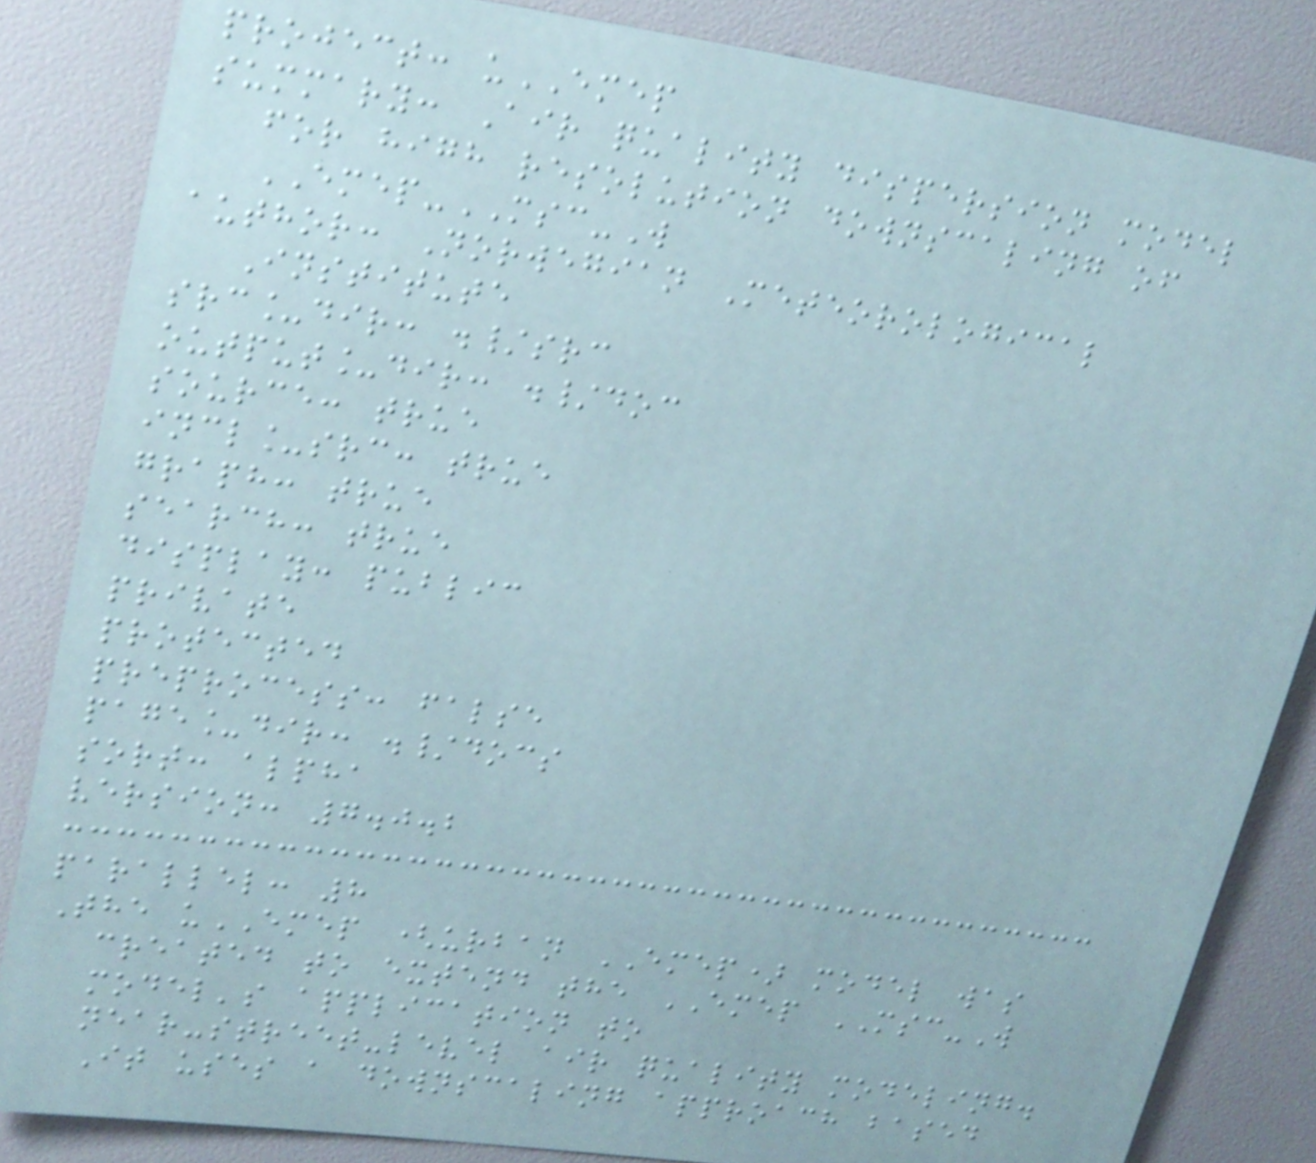project: uEMEP
summary: Air quality dispersion model
for high resolution downscaling of
EMEP-MSC-W
author: Norwegian Meteorological
Institute
src_dir: ./src
output_dir: ./doc
source: true
incl_src: true
graph: true
search: true
display: public
private
protected
preprocess: false
page_dir: ./docs
sort: alpha
version: 7.0.2
parallel: 8
The uEMEP (urban EMEP) model was
created to extend the EMEP MSC-W
model's application to
near-street-level air quality modeling.
It uses a downscaling approach based
